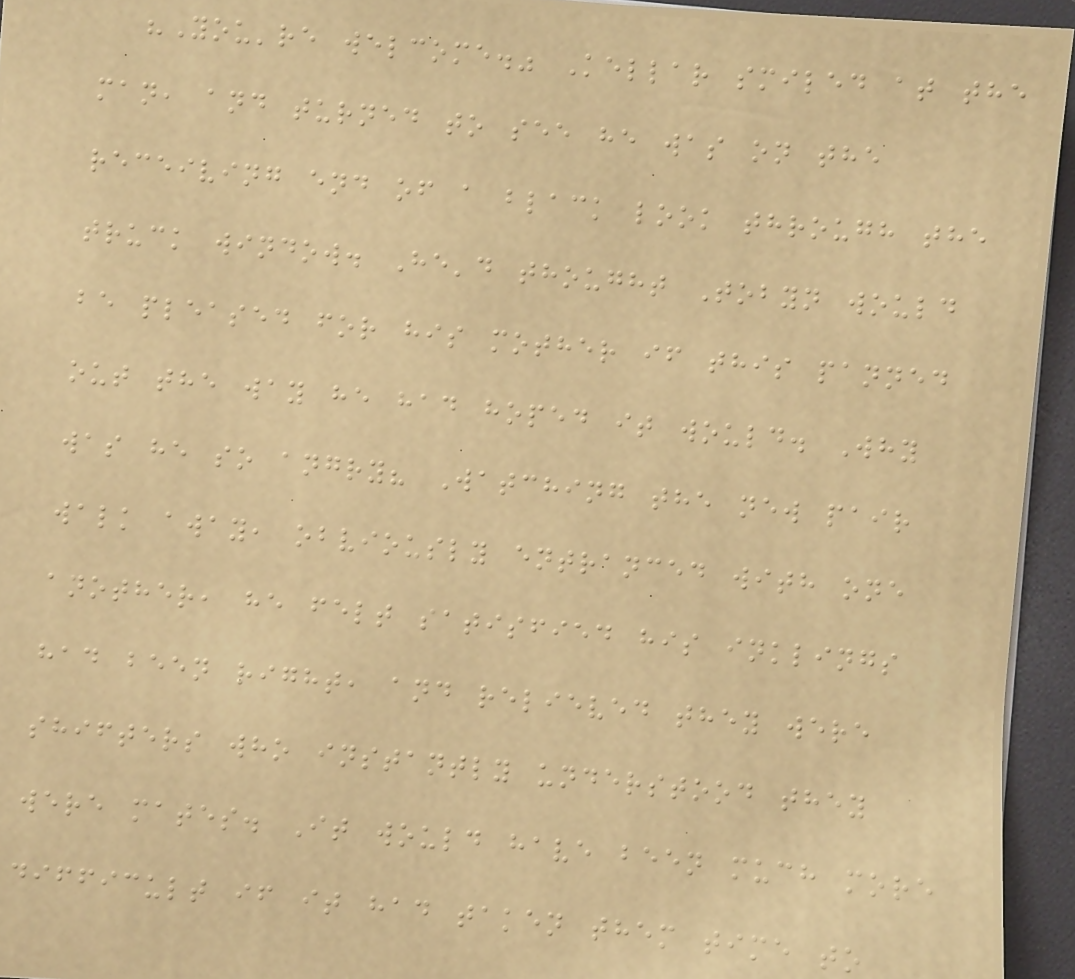"You're welcome." Kellar smiled at the
man, and turned to see he was on the
receiving end of a black look through the
truck window. He'd thought Tobyn would
be pleased for his mother if this panned
out the way he had hoped it would. Why
was he so angry? Watching the new pair
walk away, obviously entranced with one
another, he felt satisfied his inklings
had been right, and relieved they were
shifters who instantly understood they
were mates. It would have been much more
difficult if it had taken them time to
